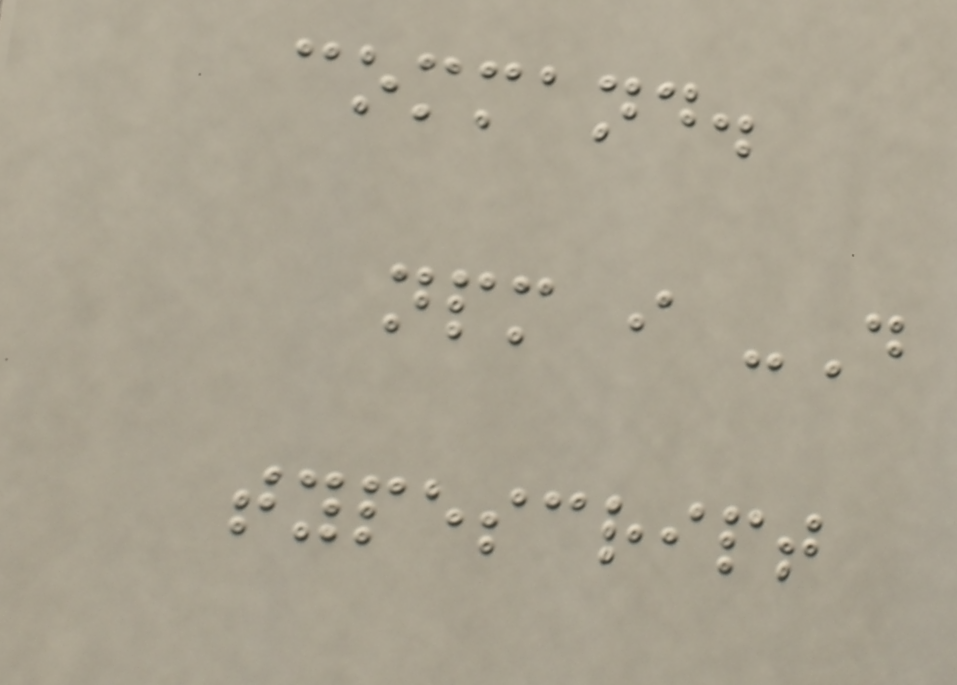command.
npm i -D
typescript
